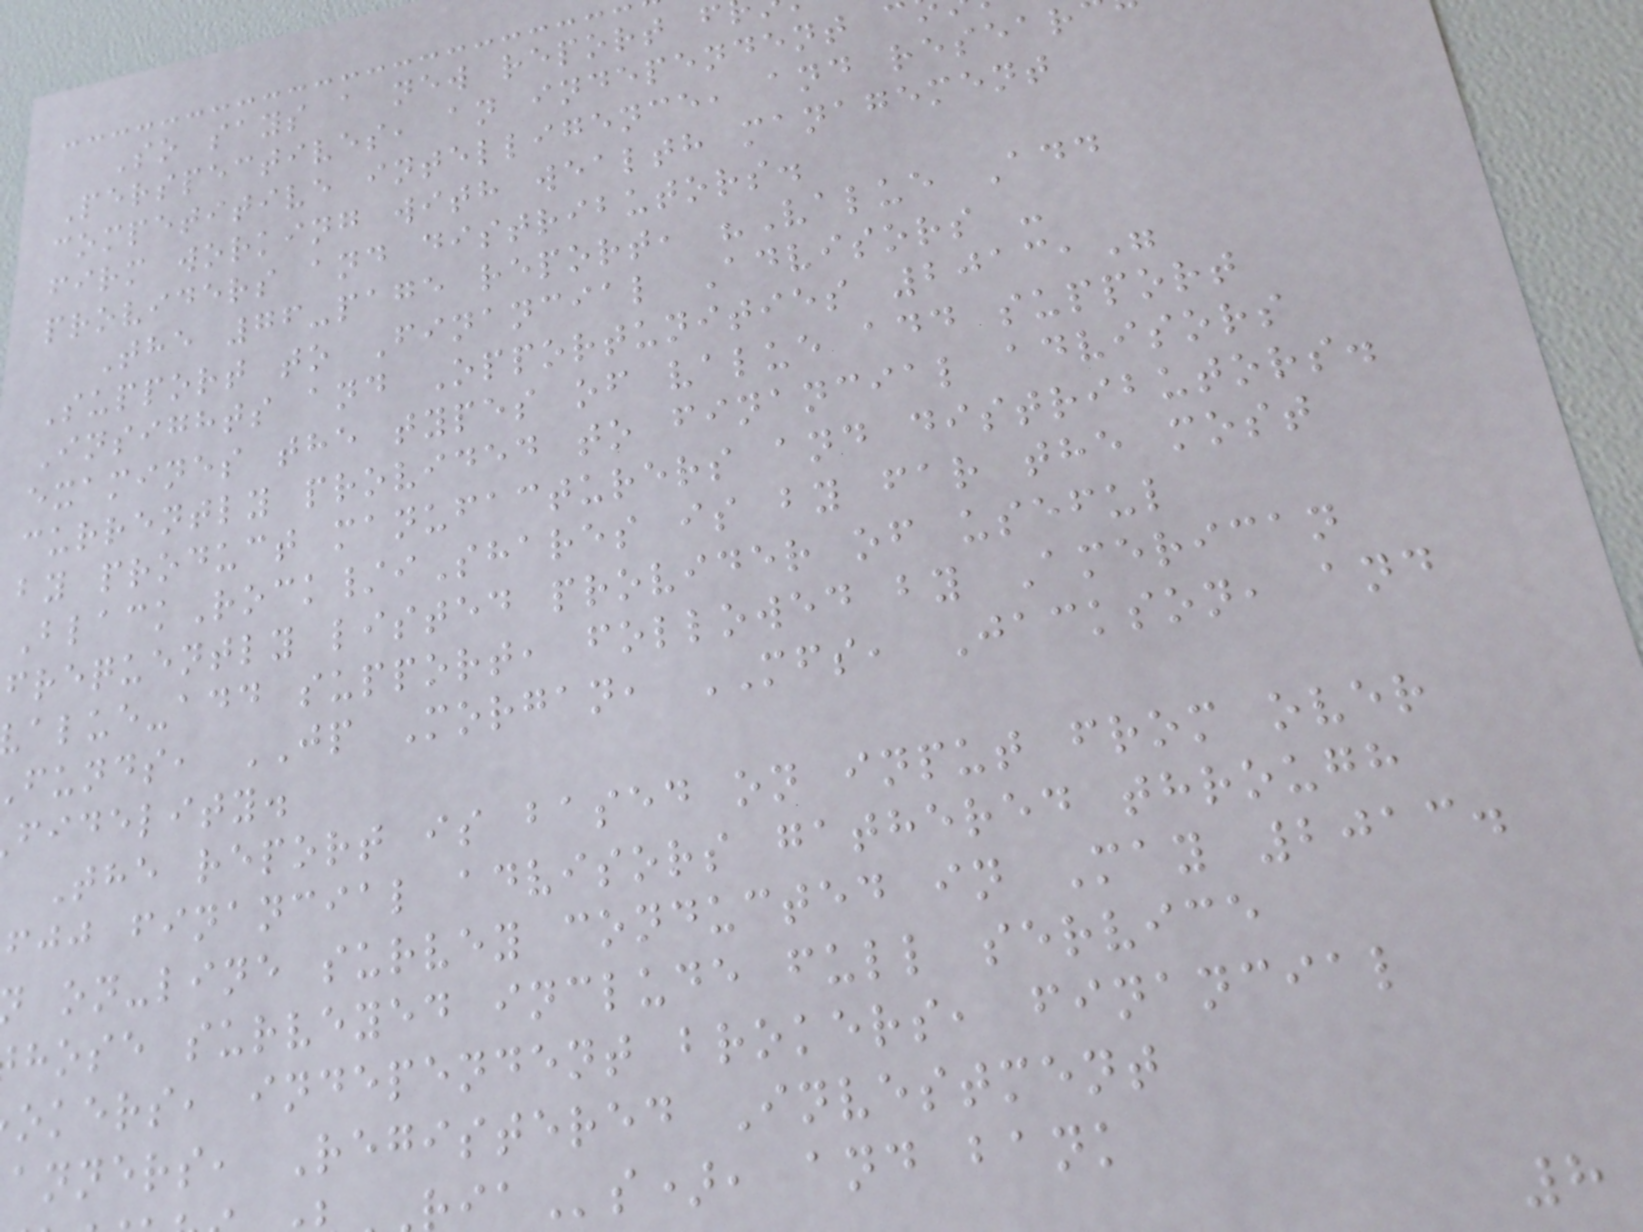So says a new report f
Perspectives, an independent
competitive intelligence, and resear
firm working with wealth management
providers and distributors.
The 76-page report, "Value Add
Support to Financial Advisors -
Insights and Opportunities 2013,"
examines the types of value add support
currently provided to financial advisors
by product manufacturers and distributors.
BlackRock/iShares is by far the most
frequently listed provider of useful
alue-add support, followed by American
funds, JP Morgan, MFS, Jackson, and
fidelity.
The report is based on input from over
fjj financial advisors gathered through
on-line survey conducted in May 2013.
hose surveyed include full service
okers, independent brokers, financial
anners, Registered Investment
s), and bank
8
